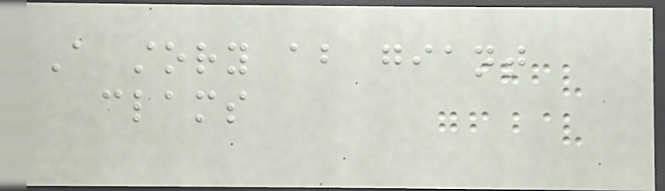A story about giant
clams
